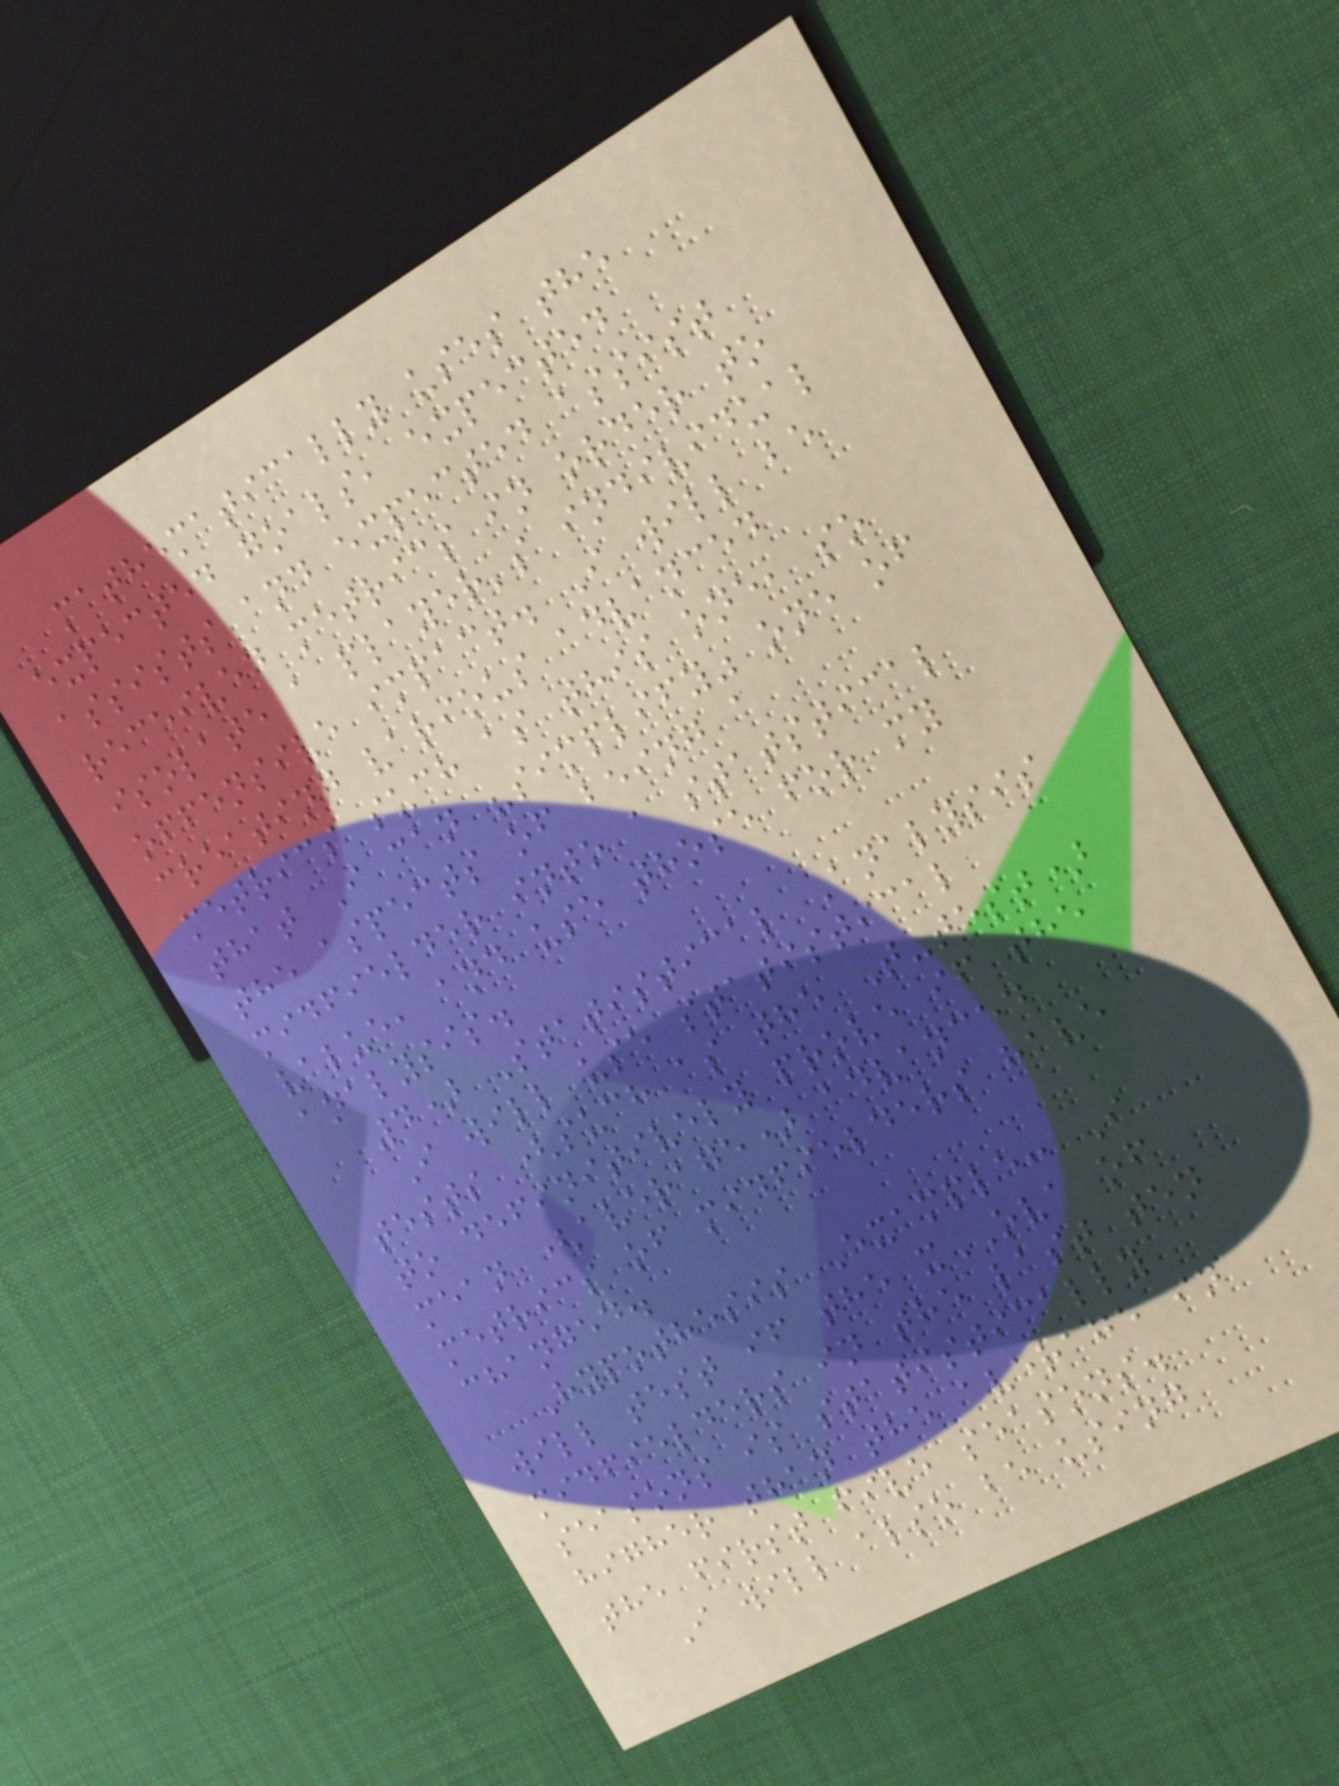mathematically uses the
expected goals, expected
assists and expected assist
received metrics in order to
isolate a player's individual
offensive impact. I will be
creating various advanced
metrics such as this one, so
that I can "simplify" one of
the aspects of being a
midfielder into a statstical
value, and use those for my
analysis.
4) Statistical Analysis
I will use statistical
tests (such as the T-test)
to definitively prove if the
mean (average) advanced
metrics of midfielders have
changed.
Hypothesis Example: I
will test if the xOVA of
midfielders in the last ten
seasons is statistically
higher than the average in
the first five seasons.
I will also be using
